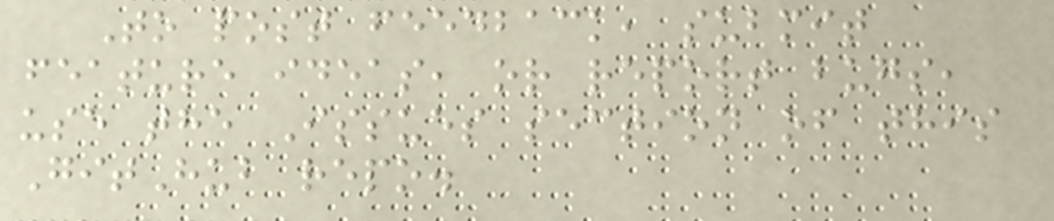To post feedback, submit
feature ideas, or report bugs,
use the Issues section of this
GitHub repo.
